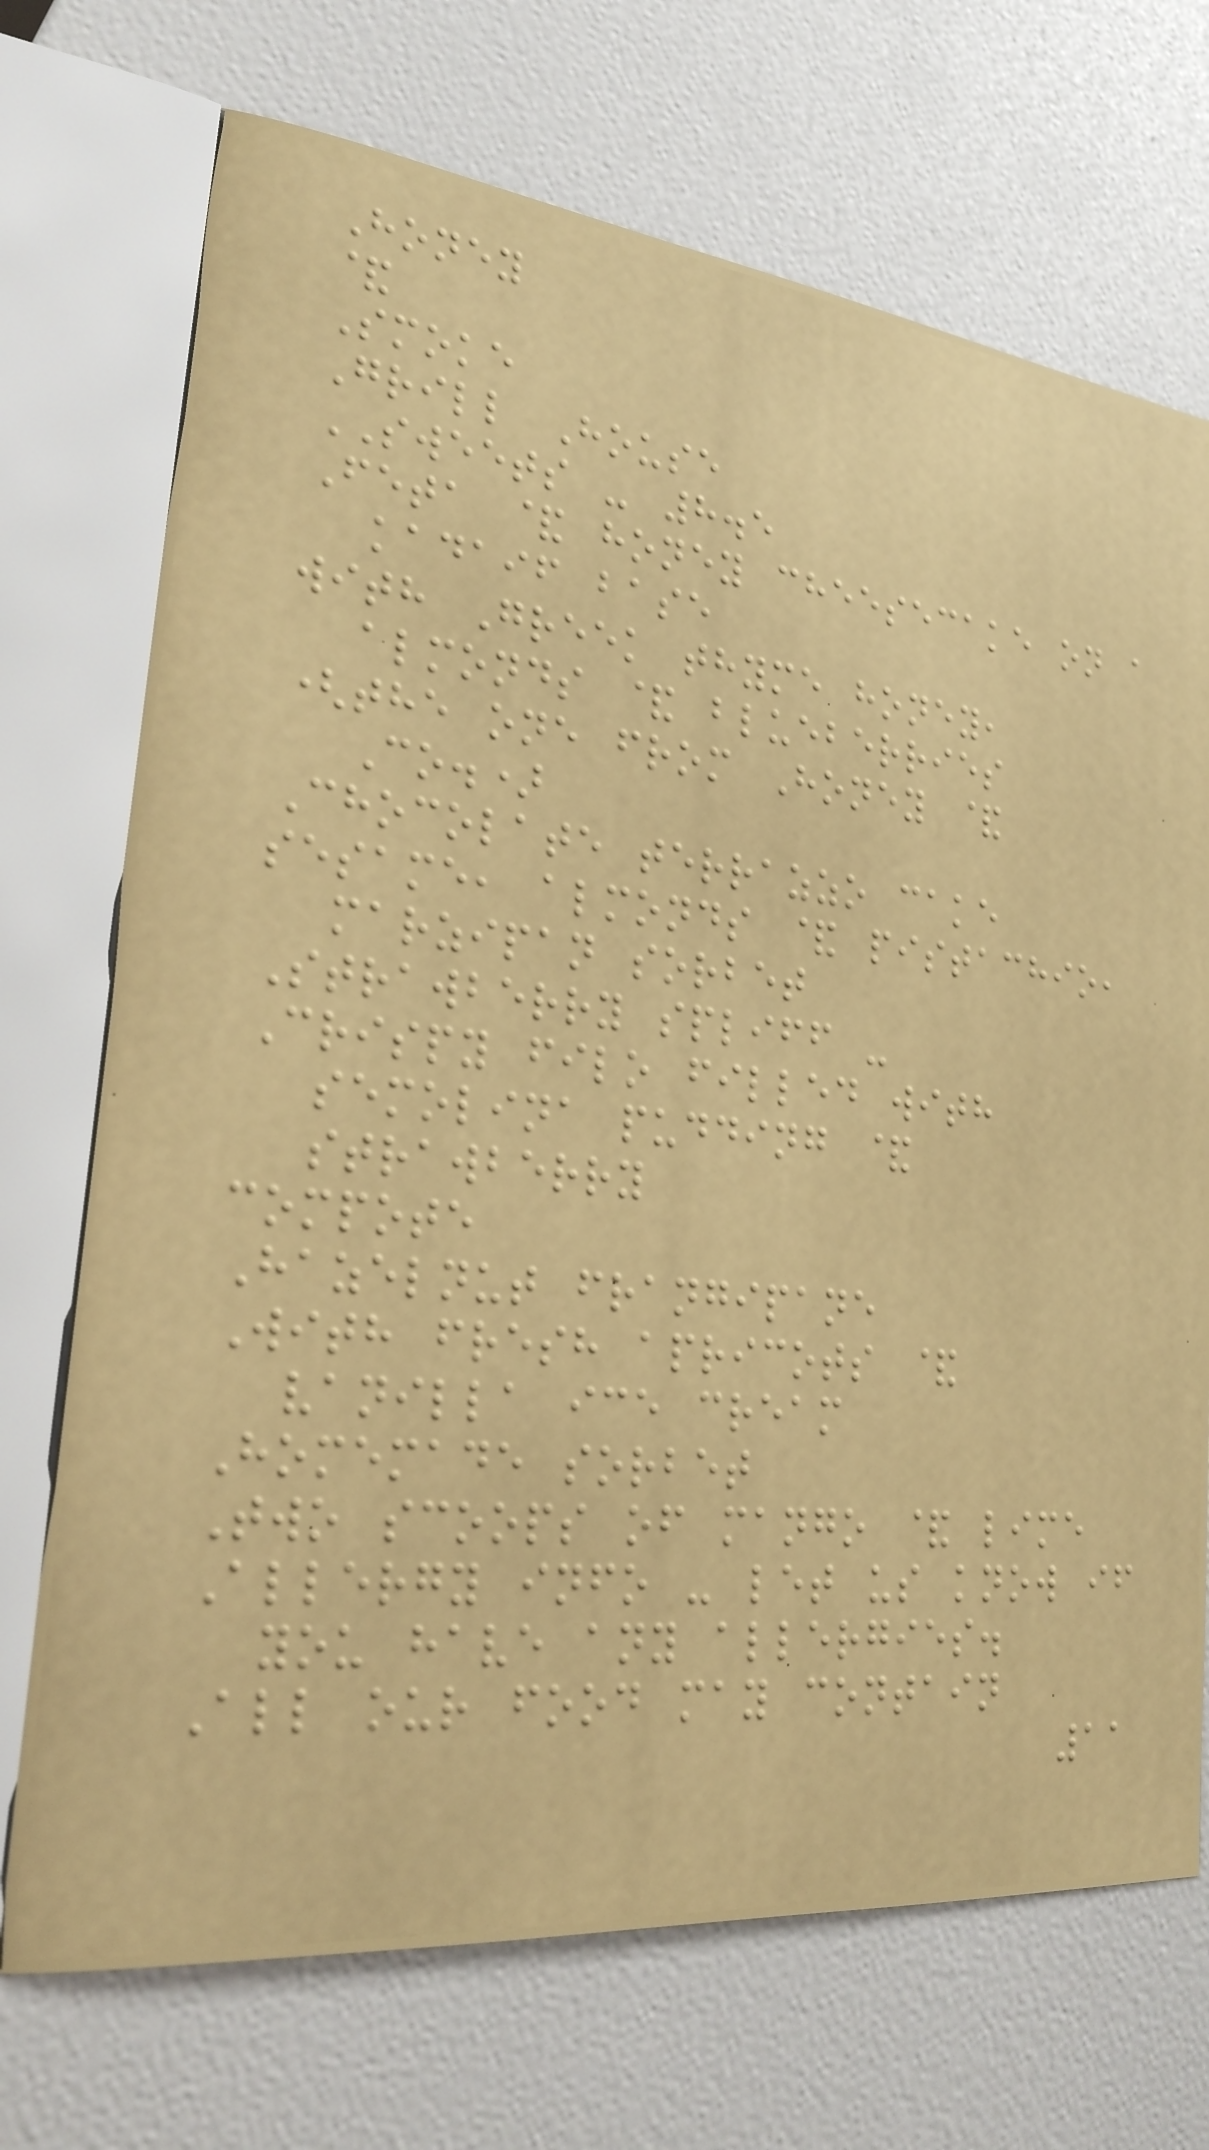Honey
&
Smoke
Grill House
SWEETS - 8.5
Feta & honey cheesecake on a
kadaif base
with Greek thyme honey,
almonds & blueberries
(the one from Honey &
Co.)
Chocolate terrazzo cake
sesame, almonds & pistachio,
marzipan sorbet
Strawberry spliff -
Crispy filo filled with
semolina pudding &
strawberry
compote
Hazelnut frangipane
With fresh apricots &
vanilla ice cream
Homemade sorbet
Two scoops of mango & lime
Allergy info - let us know if
you have any allergies.
All our food may contain
11
